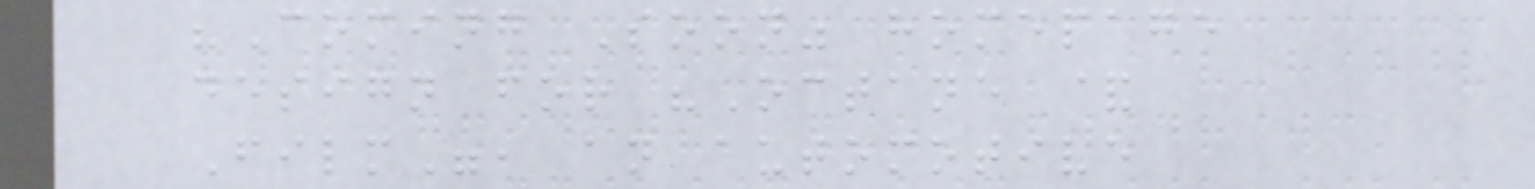"Coming Soon" homepage
design for "Octane &
Film", an automotive
